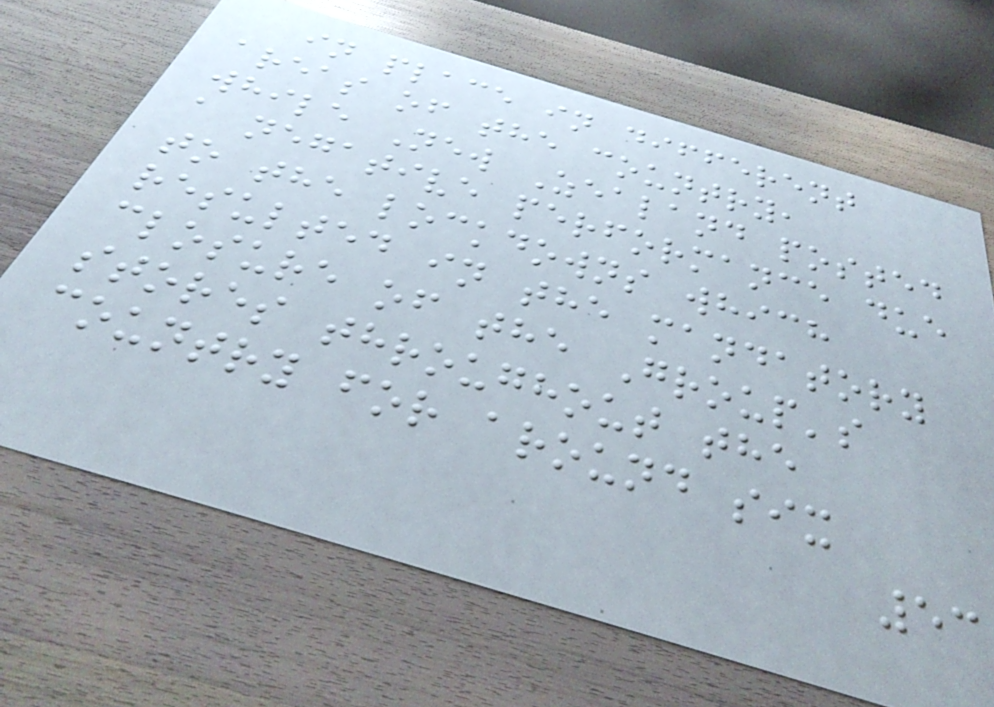in place in different
areas of the country,
while New Zealand posted
a negative performance due
to the lockdowns which
resulted in the mandatory
closure of the Group's
stores throughout the
country for around six
53
